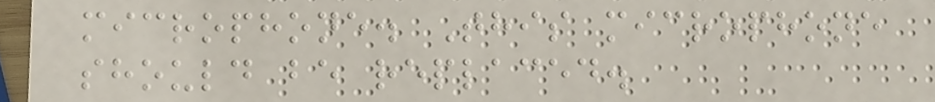microphone. This microphone
should be replaced.
